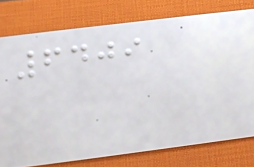6409
